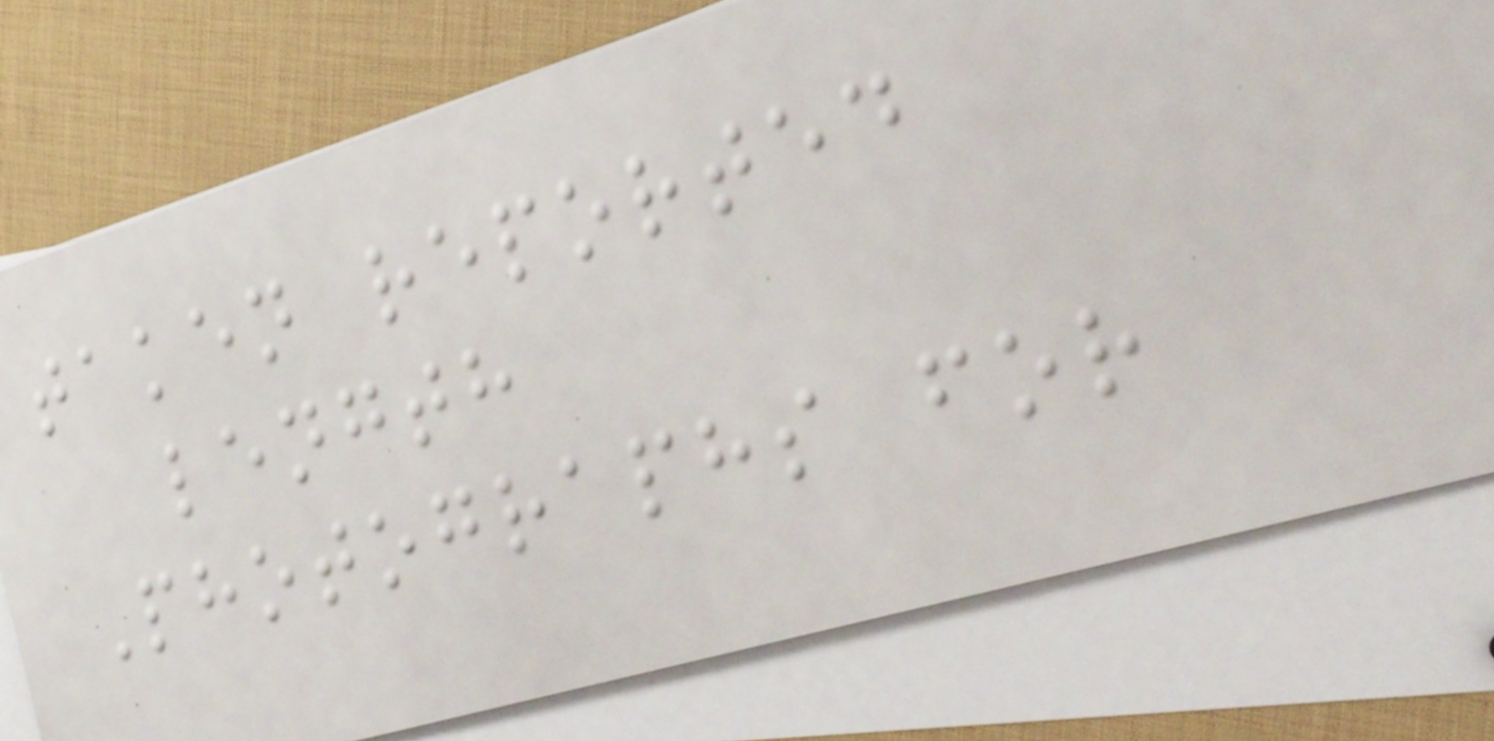taken reported
length
Photographs for
